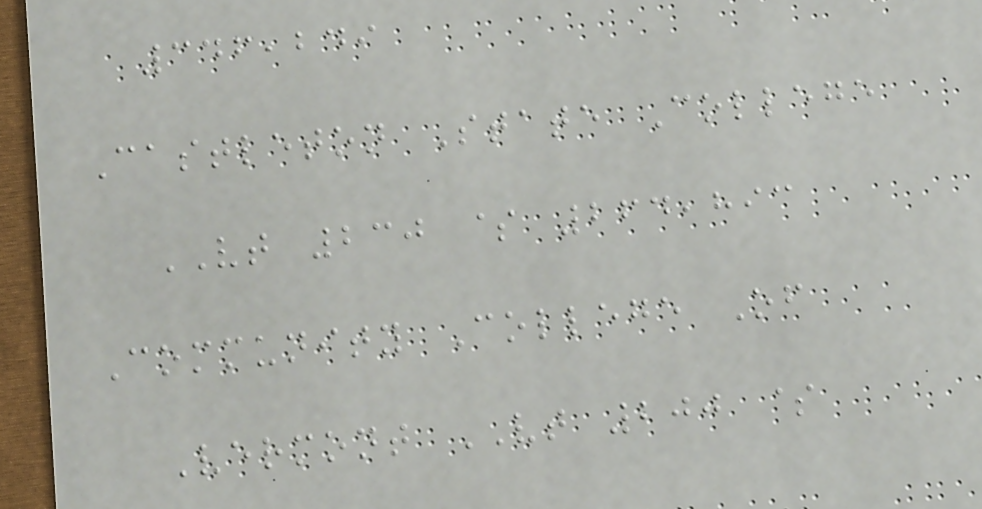346,249
Castleton State College
VT 230 $ 264,893
Community College Of
Vermont VT 200 $
